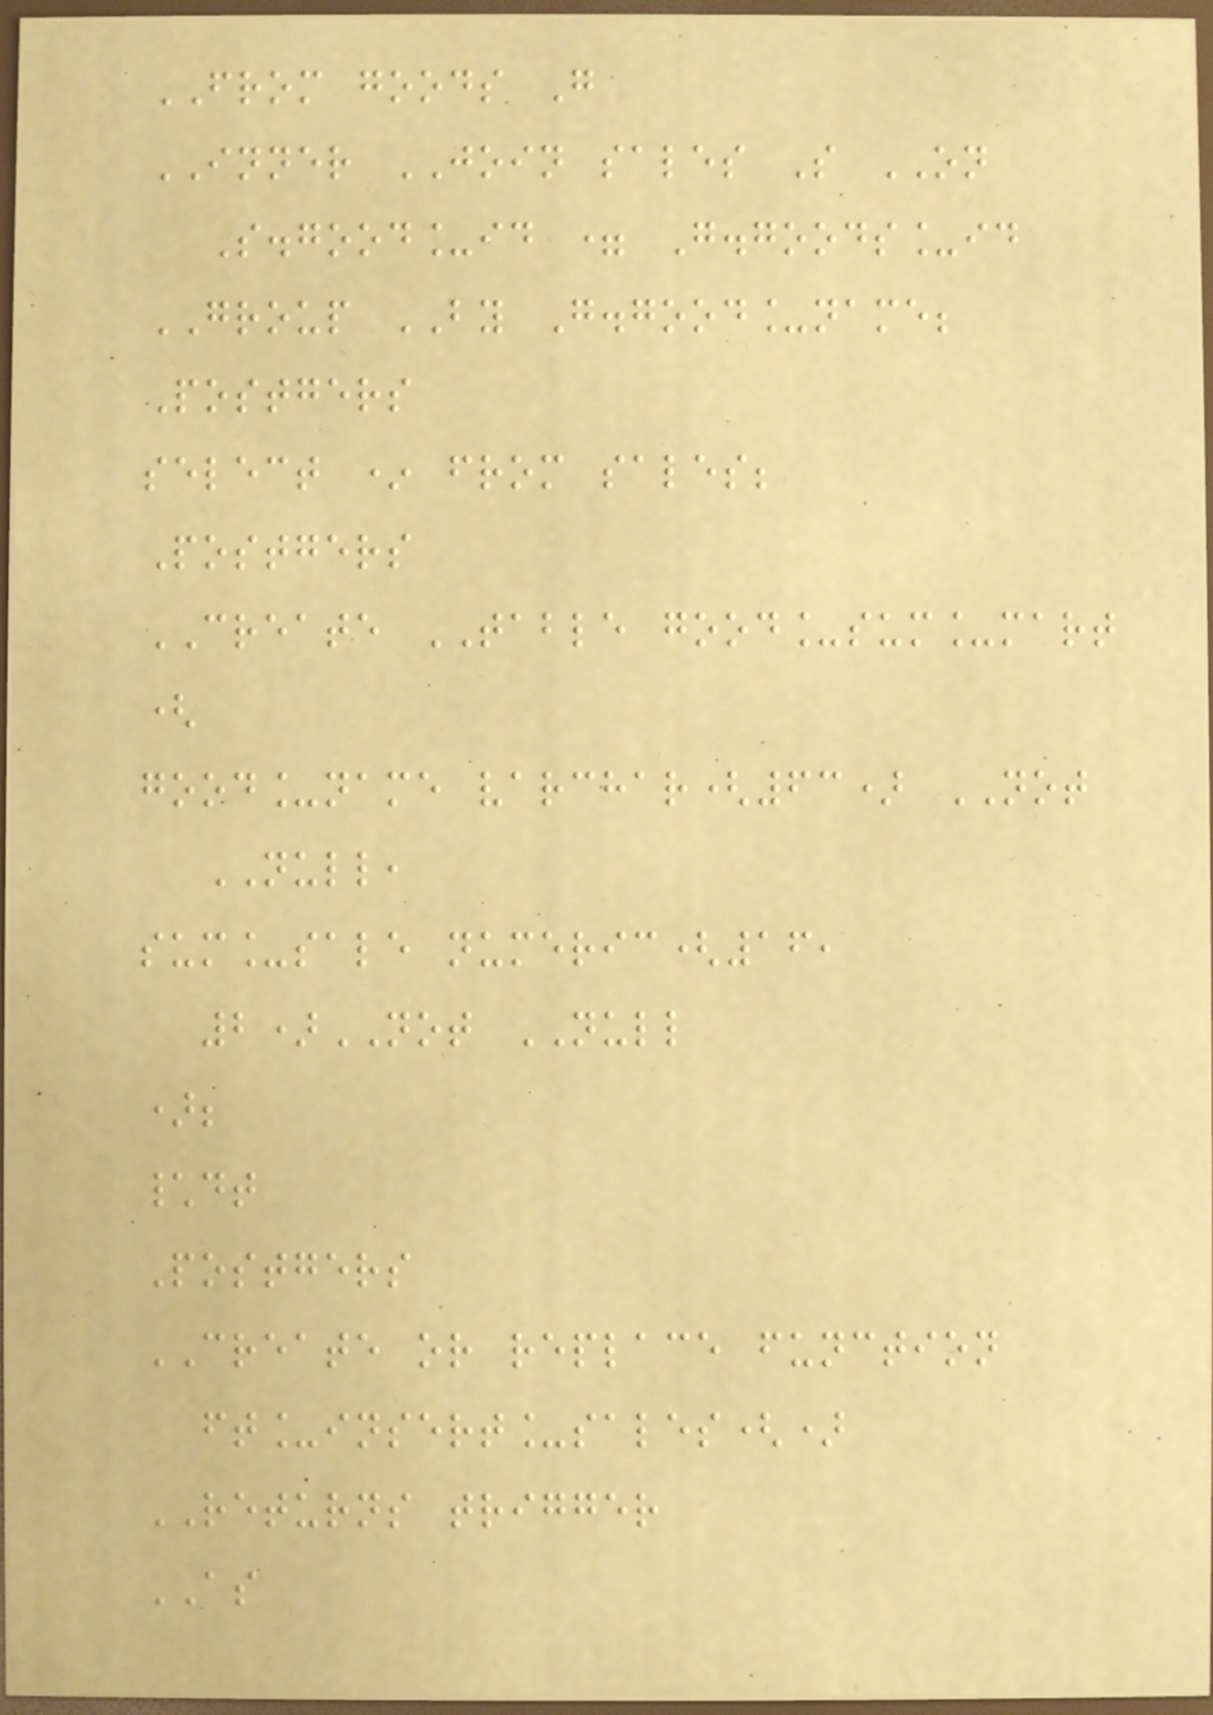FROM goods G
INNER JOIN sales S ON
S.good_id = G.goods_id
GROUP BY G.good_name;
Postgers
select * from sales;
Postgers
CREATE TABLE good_sum_mart
(
good_name varchar(63) NOT
NULL,
sum_sale numeric(16,
2)NOT NULL
);
\dt
Postgers
CREATE or replace function
ft_insert_sales()
RETURNS trigger
AS
